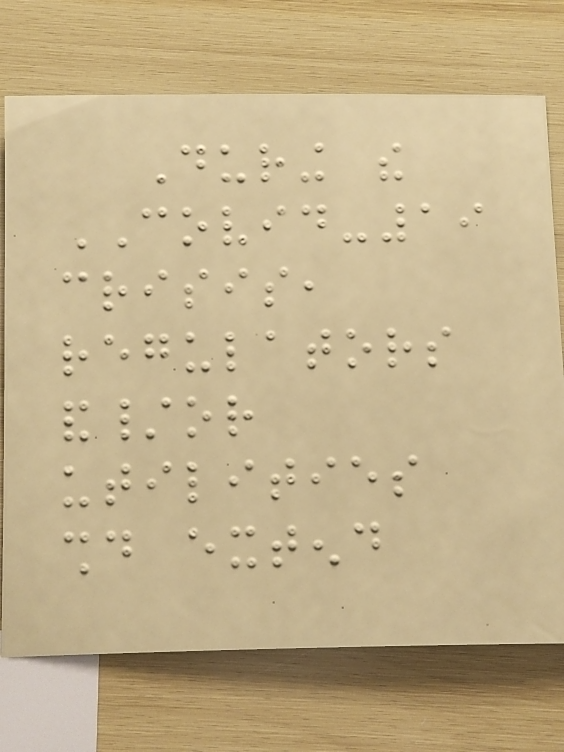During the
COVID-19
crisis,
regulators
and/or
utilities
should extend
